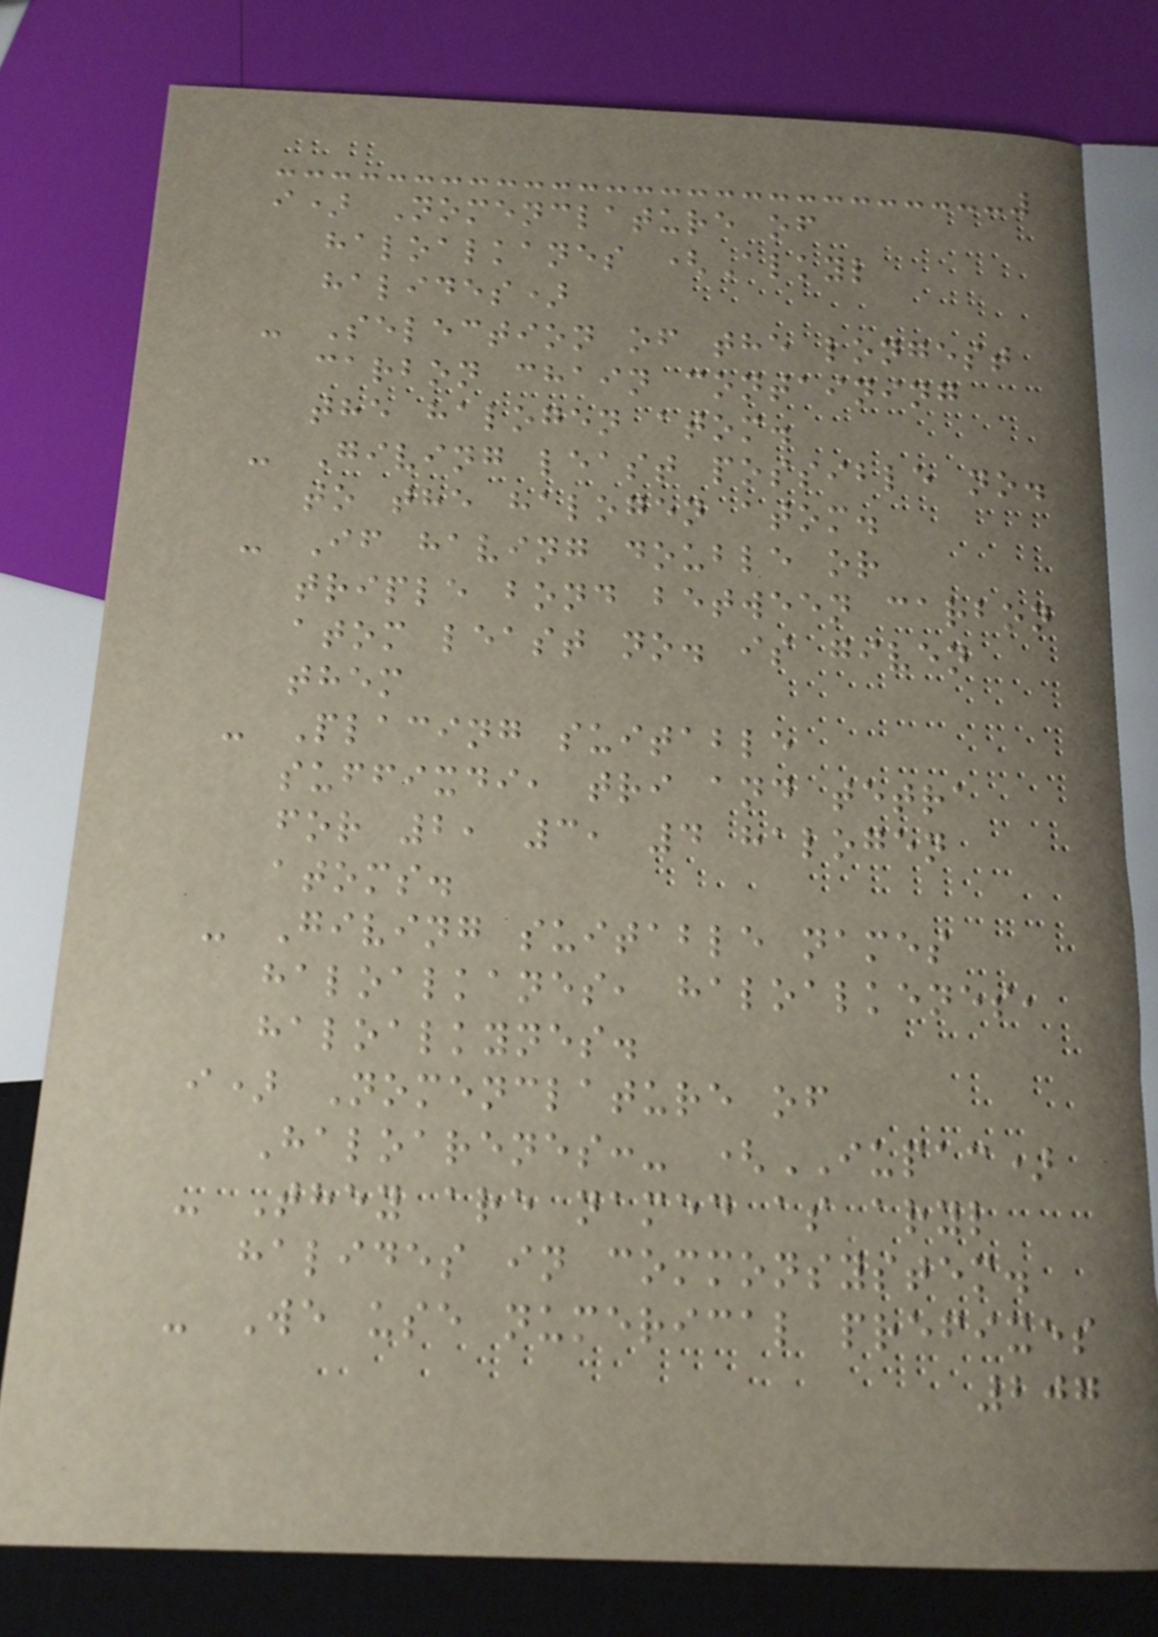i) Nomenclature of
haloalkanes (Alkyl
halides)
- Selection of the longest
carbon chain containing
the halogen atom.
- Giving least possible no.
to the halogen atom.
- If having double or
triple bond between carbon
atom least no. is given
them
- Placing suitable
suffixdi, tri and tetra
for 2, 3, 4 halogen
atoms.
- Giving suitable names
haloalkanes, haloalkenes,
haloalkynes.
i) Nomenclature of
Haloarenes:- (IUPAC)
- They are named as aryl
halides in commonsystem.
- We use numerical prefixes
207
